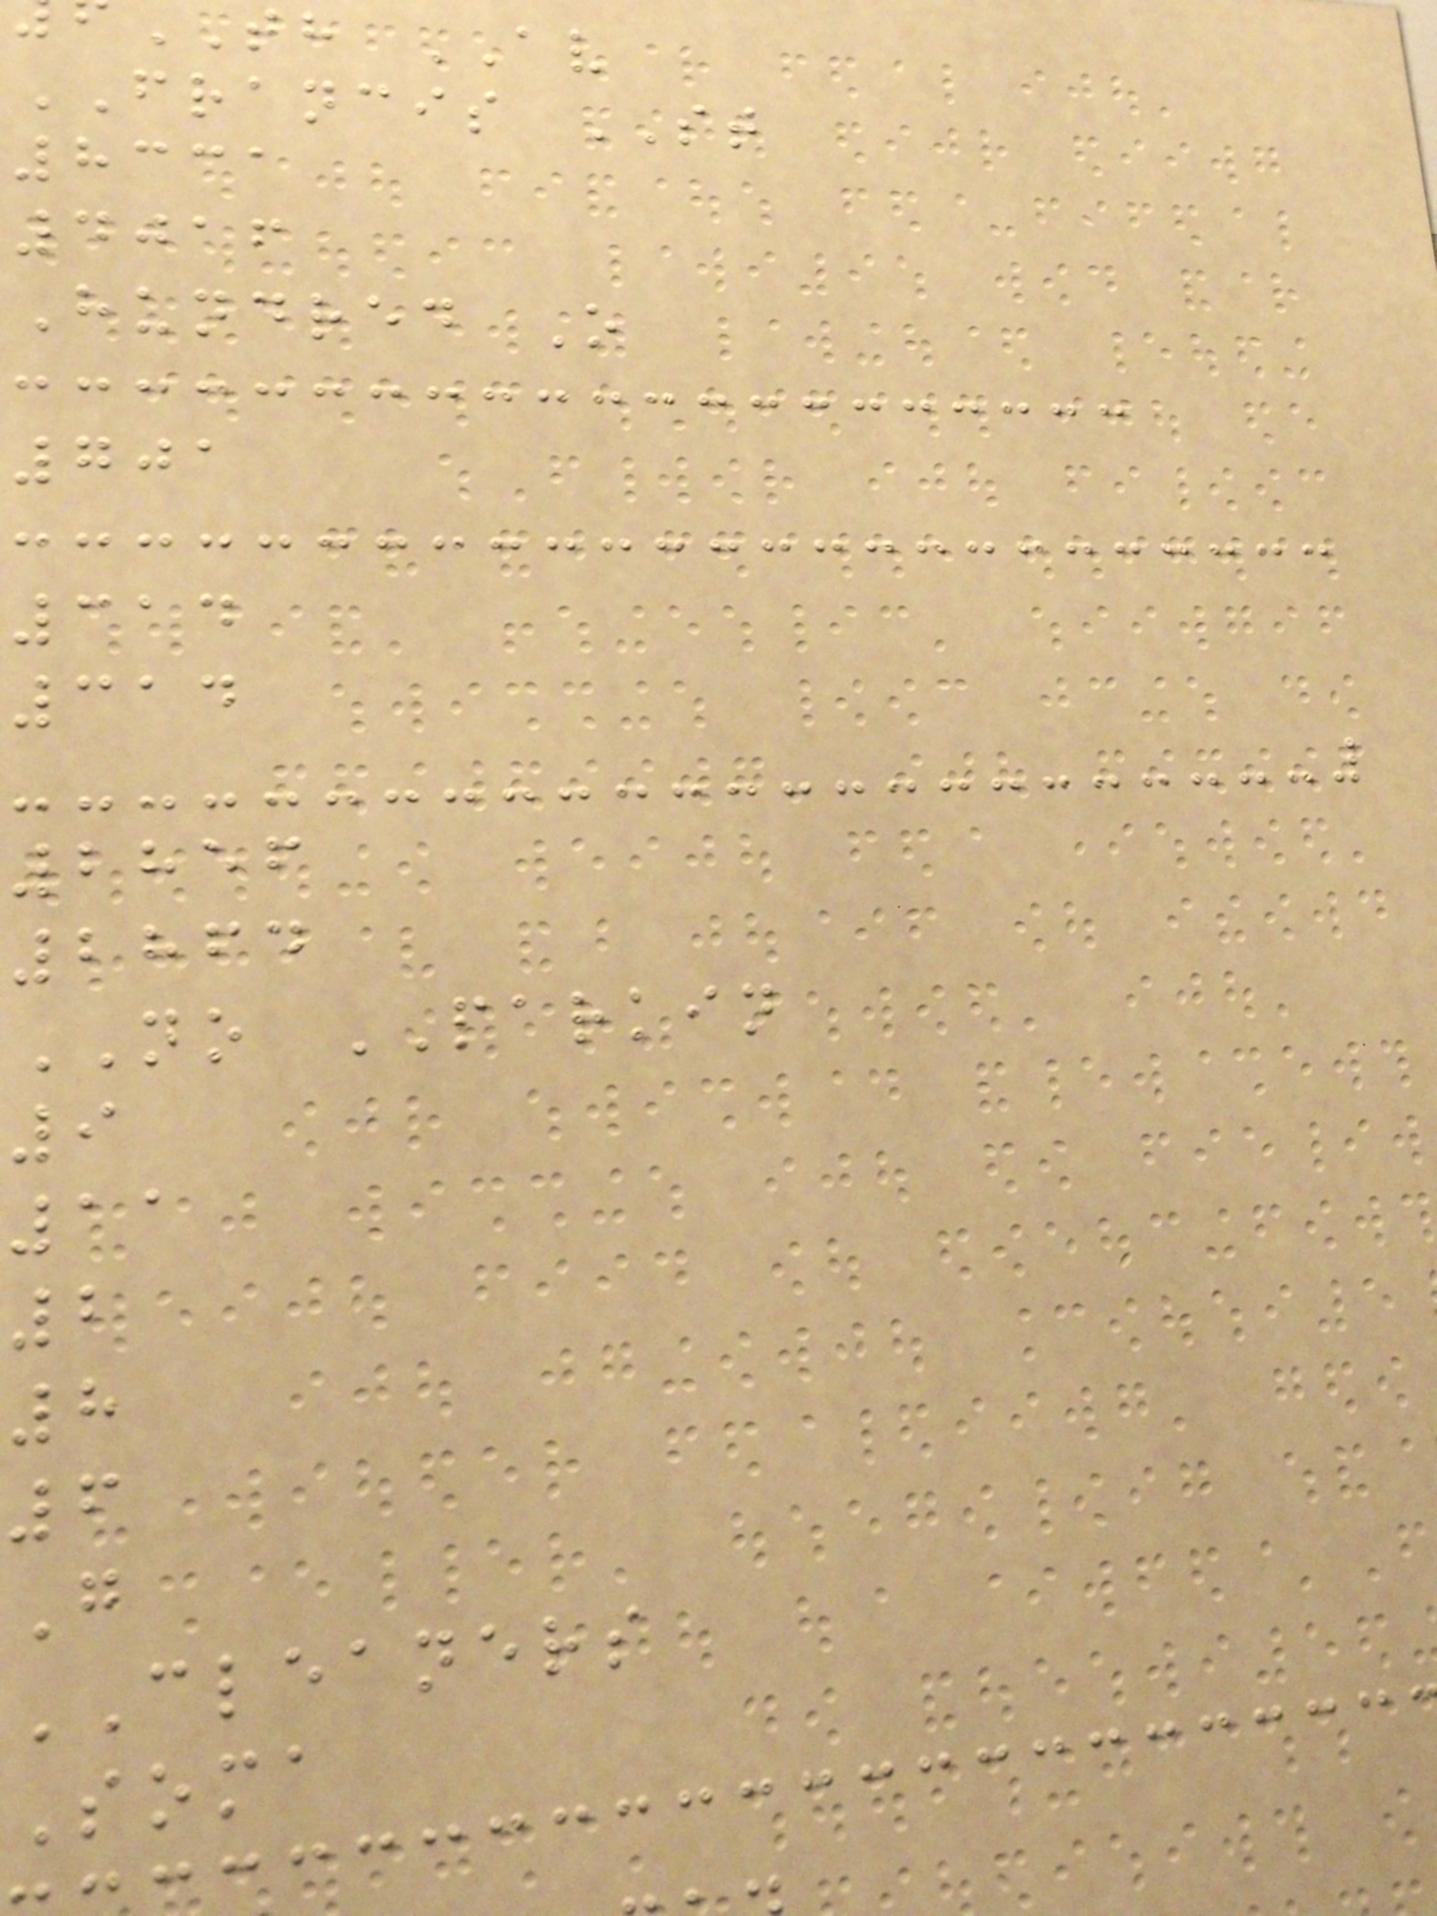th AV
FRANCIS ST
8331
4016
Hundred O
701
314
314
2856
2864
NO PARKIN
9
11
2
8
6
G
CLEANERS
Soma
